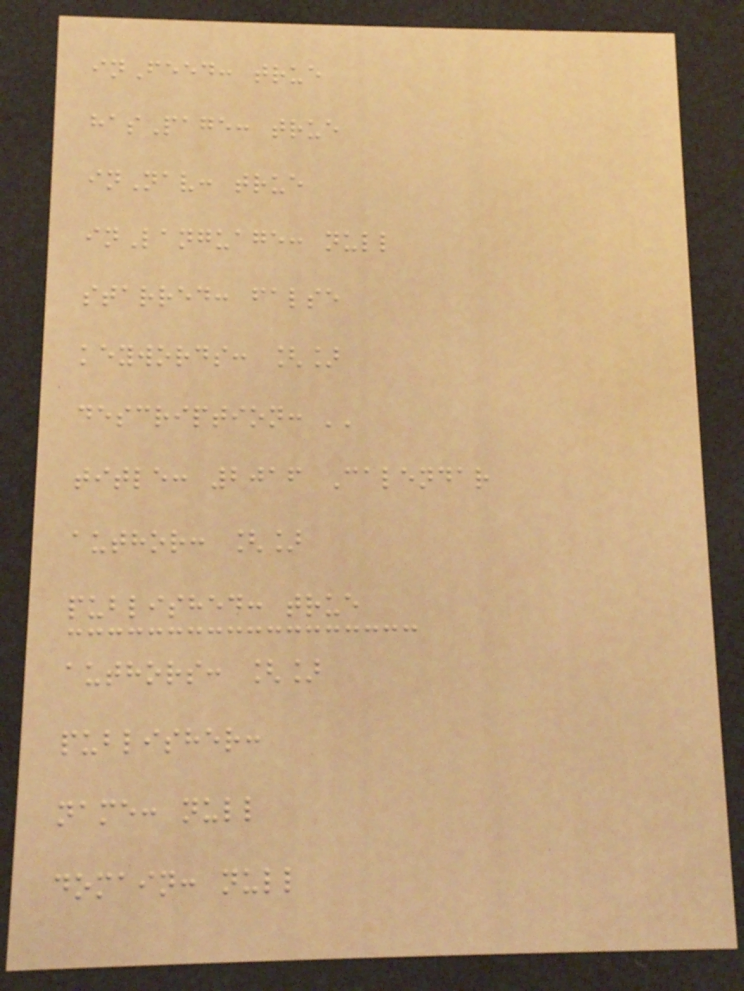inFeed: true
hasPage: true
inNav: true
inLanguage: null
starred: false
keywords: []
description: ''
title: 2016 Calendar
author: []
published: true
authors: []
publisher:
name: null
domain: null
